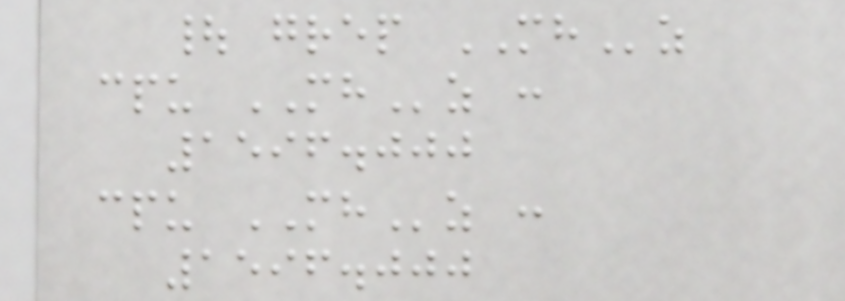| grep MHz
cpu MHz :
1596.000
cpu MHz :
1596.000
